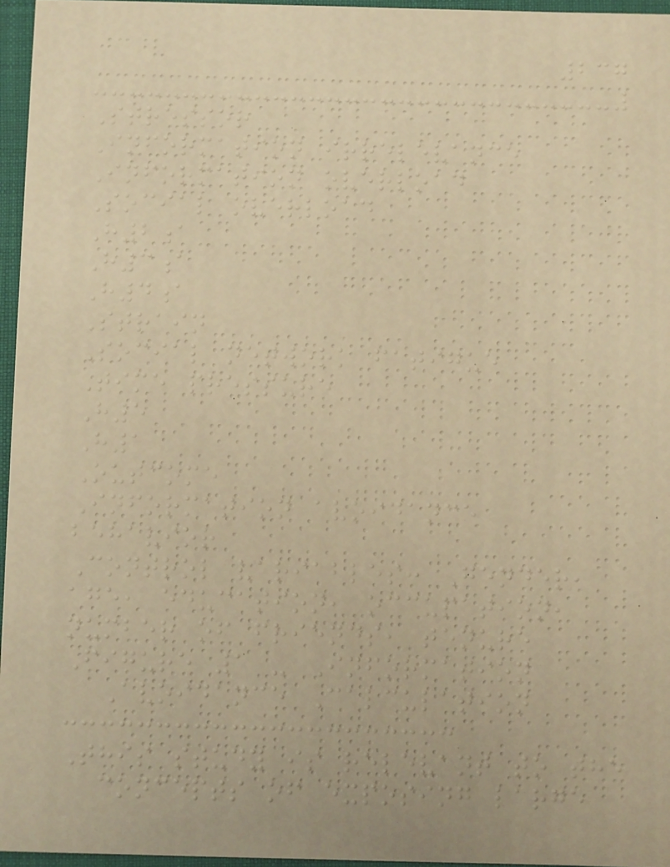237
Stressor
Information irrelevance
Information overload
Social overload
H2a
H3a
H4a
Strain
Social network fatigue
Time pressure
H5
H1
Outcome
Information avoidance
behavior
Control variables: Gender,
age, education, occupation,
number of friends, tenure
Figure 1 - Information
Avoidance Calculation
This study is relevant to the
concepts of exposing large
